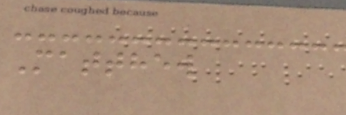Matthew
